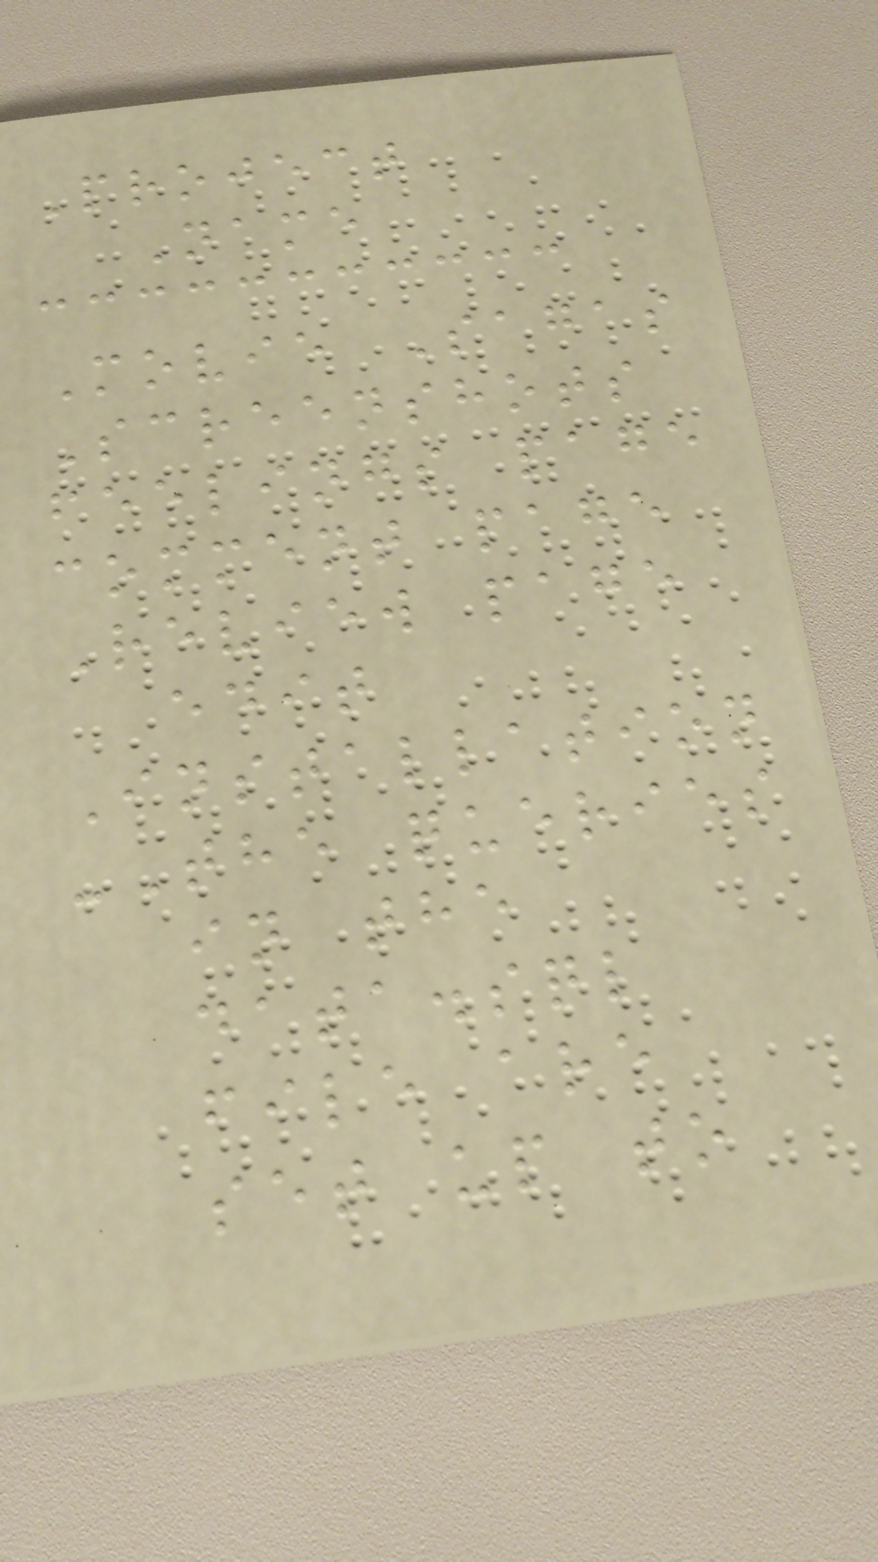Project
Name
Movie Sagas
Screenshots
feelings page
comment page
Review page
edit
Installation
-The queries
in the
data.sql
file are
set up to
